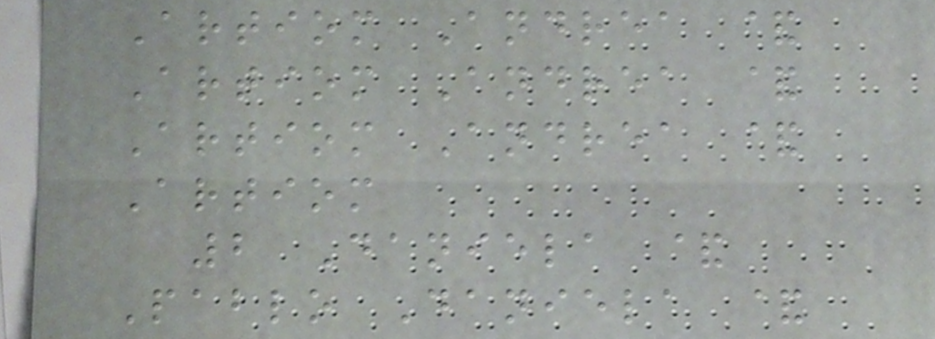Artiom Andrea &
Artiom Andrea &
Artiom Andrea &
Artiom
2 Daniela &
Pablo Daniela &
